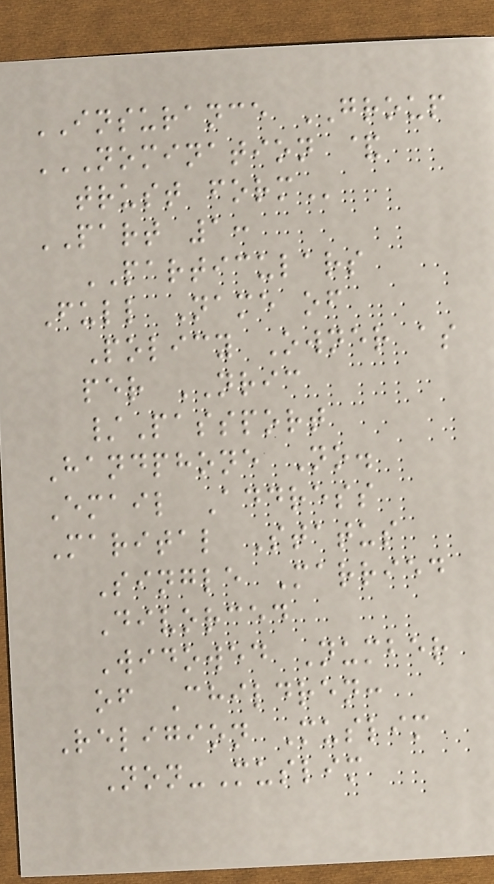INSURANCE GROUP
NOMINATION &
TRUST FORM
PART 1:
PARTICULARS
Full Name of
Policy Owner as
per NRIC
/Passport
Handphone No.
Email Address
Marital Status
Single Married
Divorced
Widowed Number
of Children:
Religion Muslim
Non-Muslim
